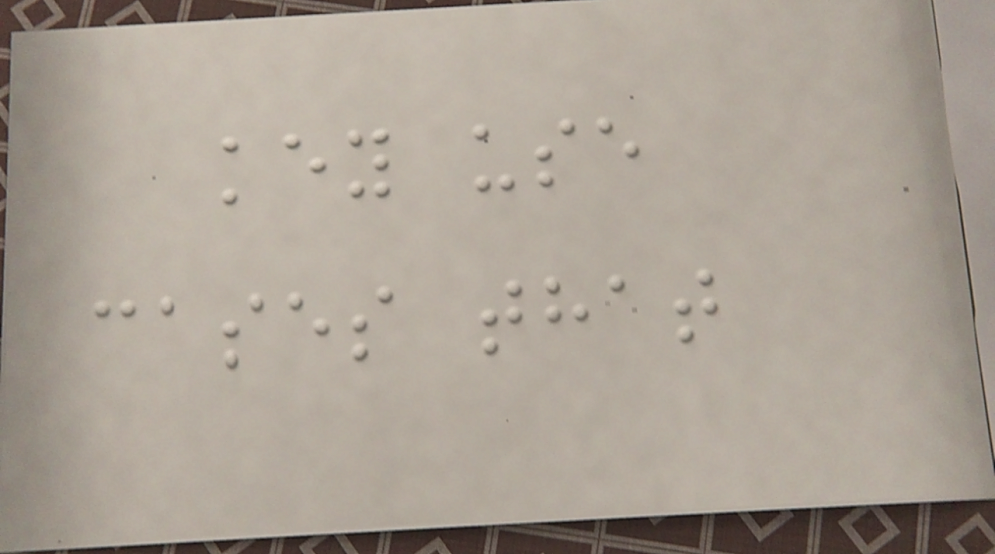key use
cases that
